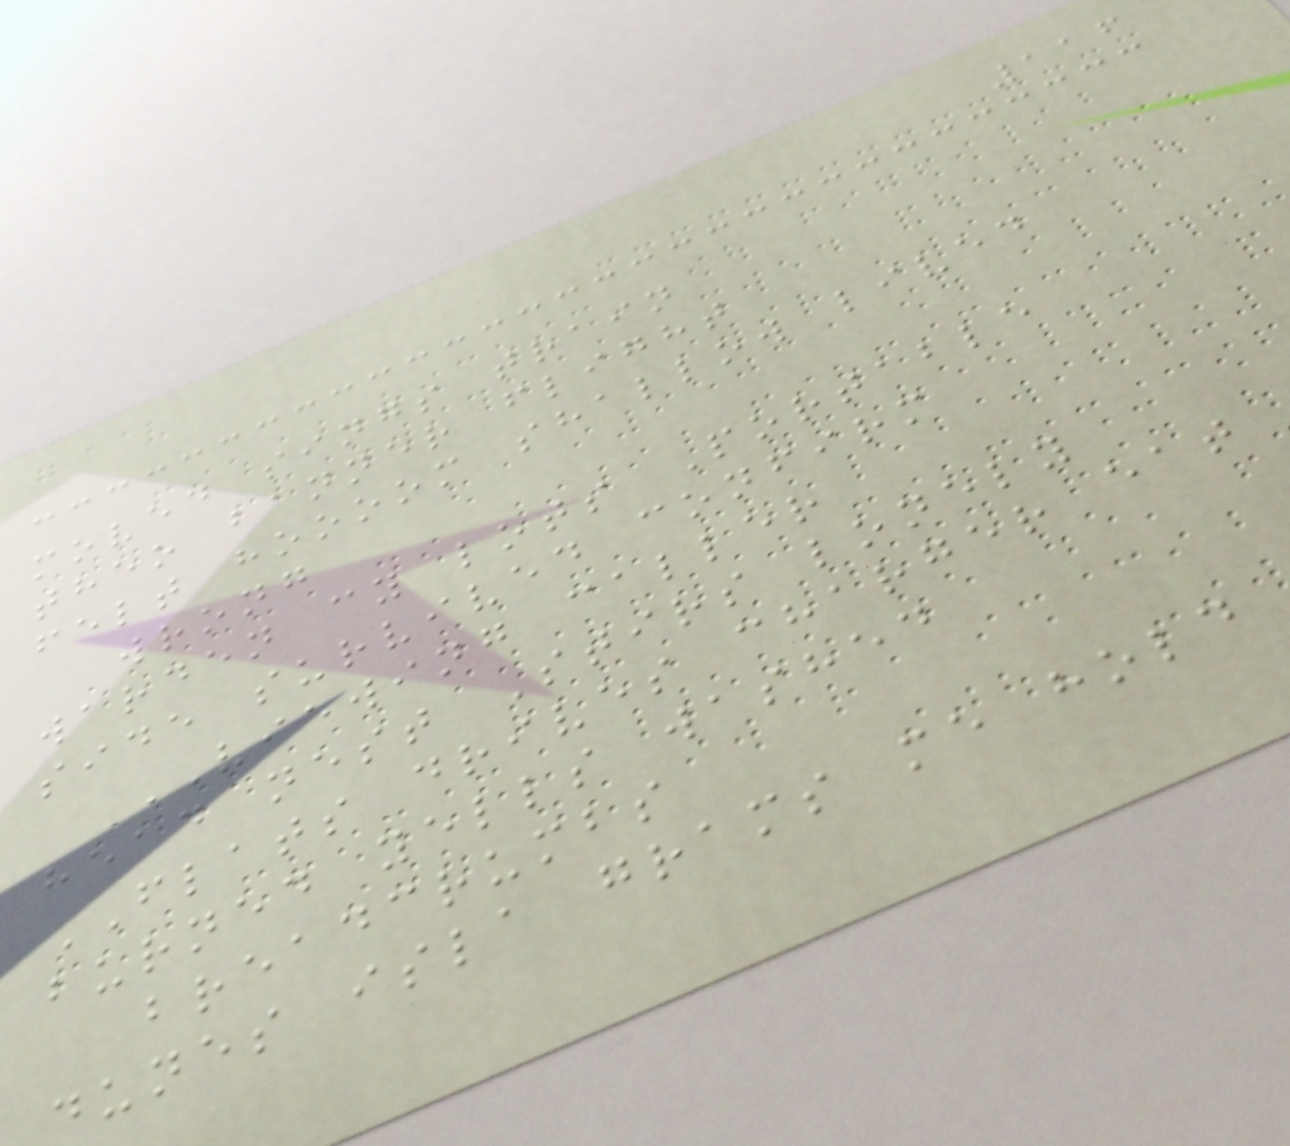116
moved sings train
theo banner flight
felt hoooom shallow lived
wrong
warden cy lots Portable
side survived confirm
VIEWING caller
head nest Stirs lonely
FLATS drives charger eat
burned yells washed
breadcrumbs
dunes isla grams me hold
